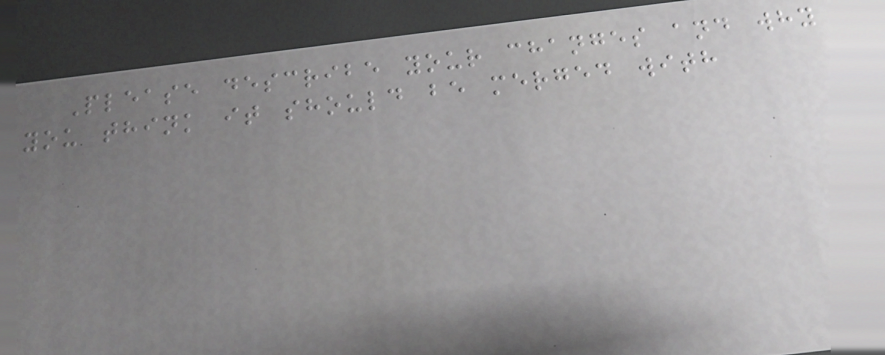Please describe your changes and why
you think it should be merged with
